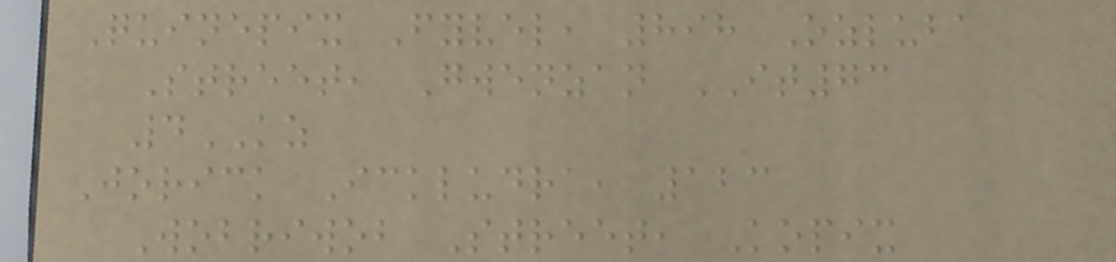Quinepix Fyvel, 898 Ozluba
Street, Gwenzan IT73
4KZ
Jorick Ickludra, 123
Wobriwob Street, Kopix
